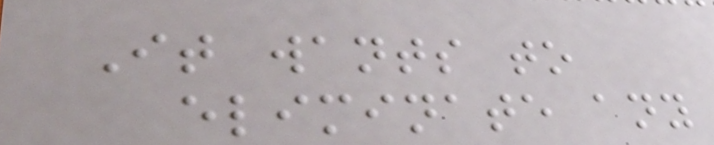It wants to
eliminate any
